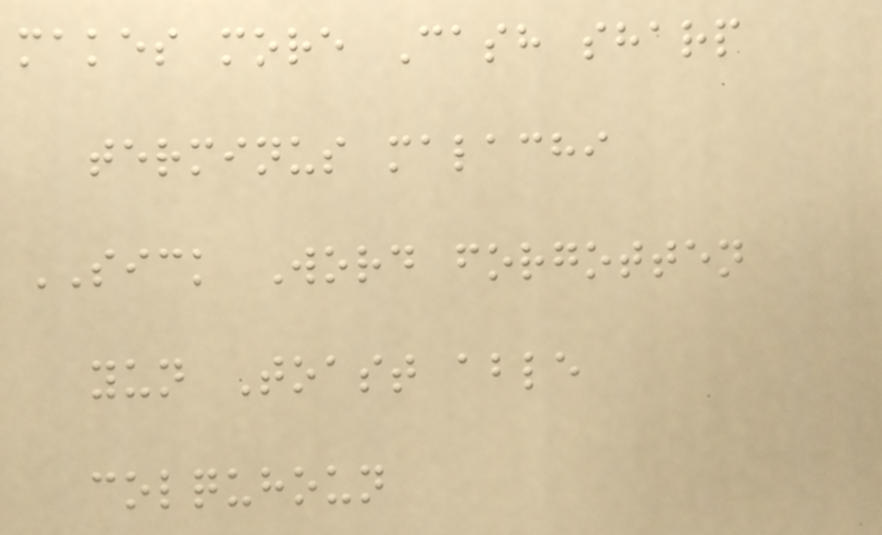makes more Cash sharp
terminus malachi
SICK Word forgotten
yun Toast able
colquhoun
